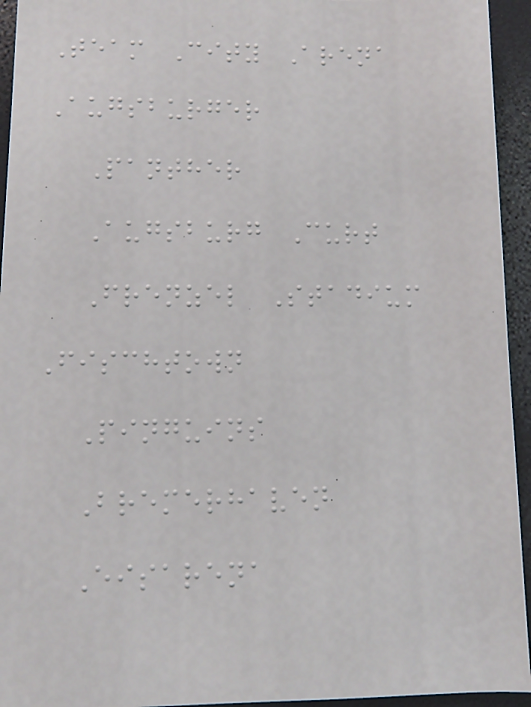Team City Arena
Augsburger
Panther
Augsburg Curt
Frenzel Stadium
Fischtown
Pinguins
Bremerhaven
Eisarena
